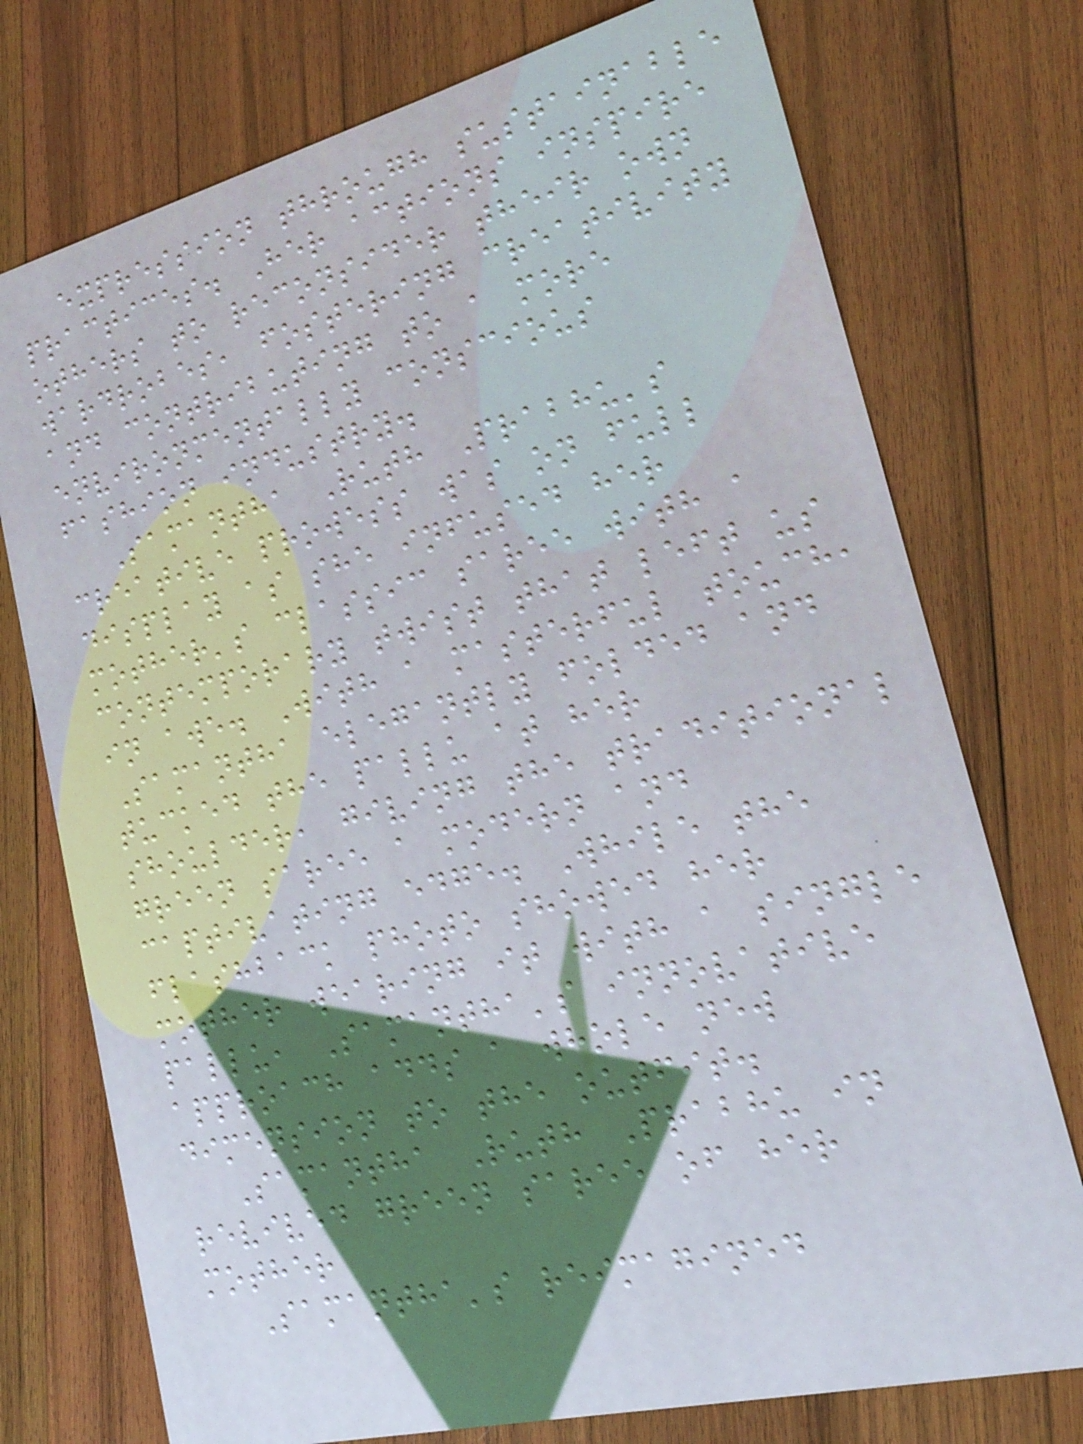expression through sustainable
practices. Her actions inspire
others to reconsider their own
wardrobes, fostering creativity
and contributing to a more
environmentally conscious
fashion industry.
Samantha Ruth Prabhu's
creative prowess was on full
display as she infused her
mother's classic saree with a
contemporary twist that left us
in awe. With a masterful touch,
Samantha elegantly folded and
tucked the pallu at her
shoulder, giving the traditional
green saree a modern and
captivating edge. While the
flashback photo showed her
mother wearing it with a single
pallu, Samantha's innovative
approach adds a whole new
dimension to the outfit.
Samantha Ruth Prabhu in
revived green saree of her
mother
Samantha's reimagined
